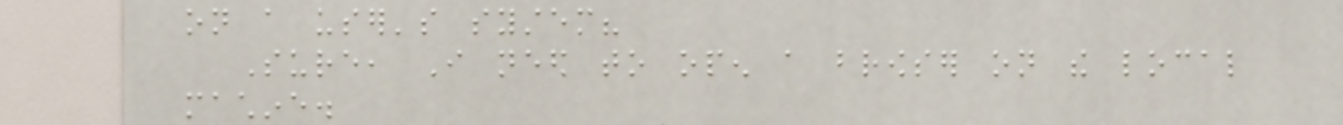on a user's system?
Sure, I need to open a browser on the local
machine.
